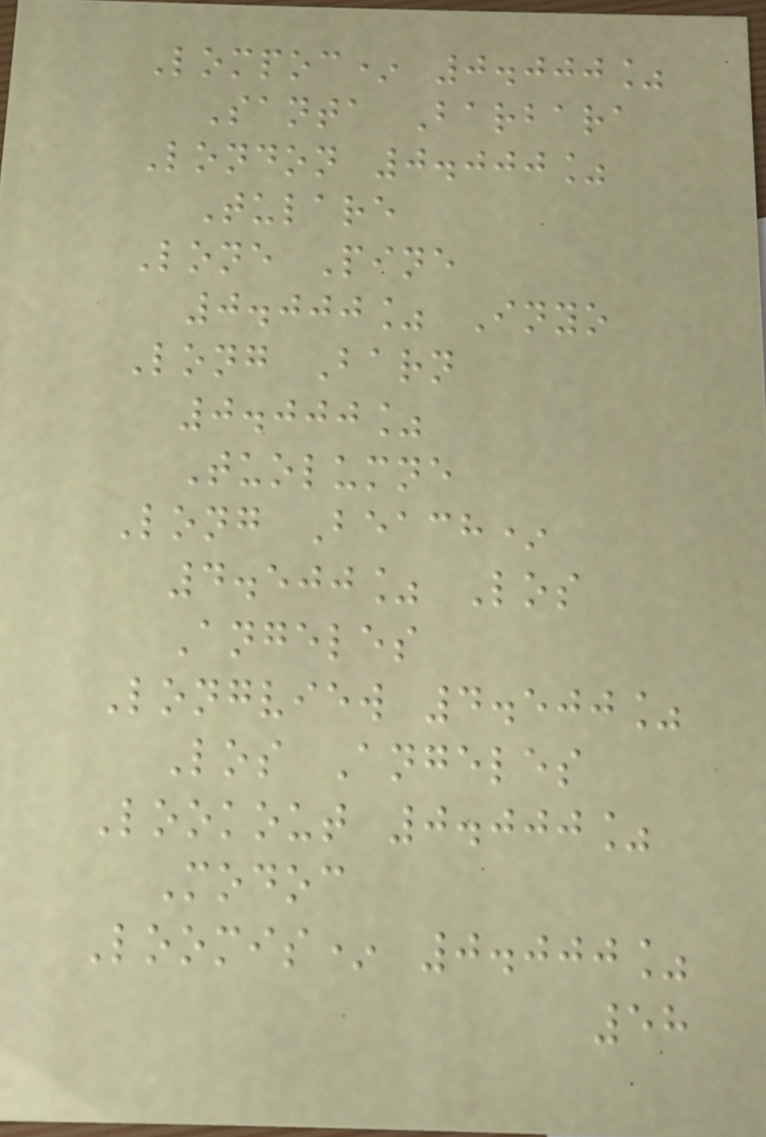Lompoc* 0.000%
Santa Barbara
London 0.000%
Tulare
Lone Pine
0.000% Inyo
Long Barn
0.000%
Tuolumne
Long Beach*
4.500% Los
Angeles
Longview 4.500%
Los Angeles
Lookout 0.000%
Modoc
Loomis* 0.000%
58
